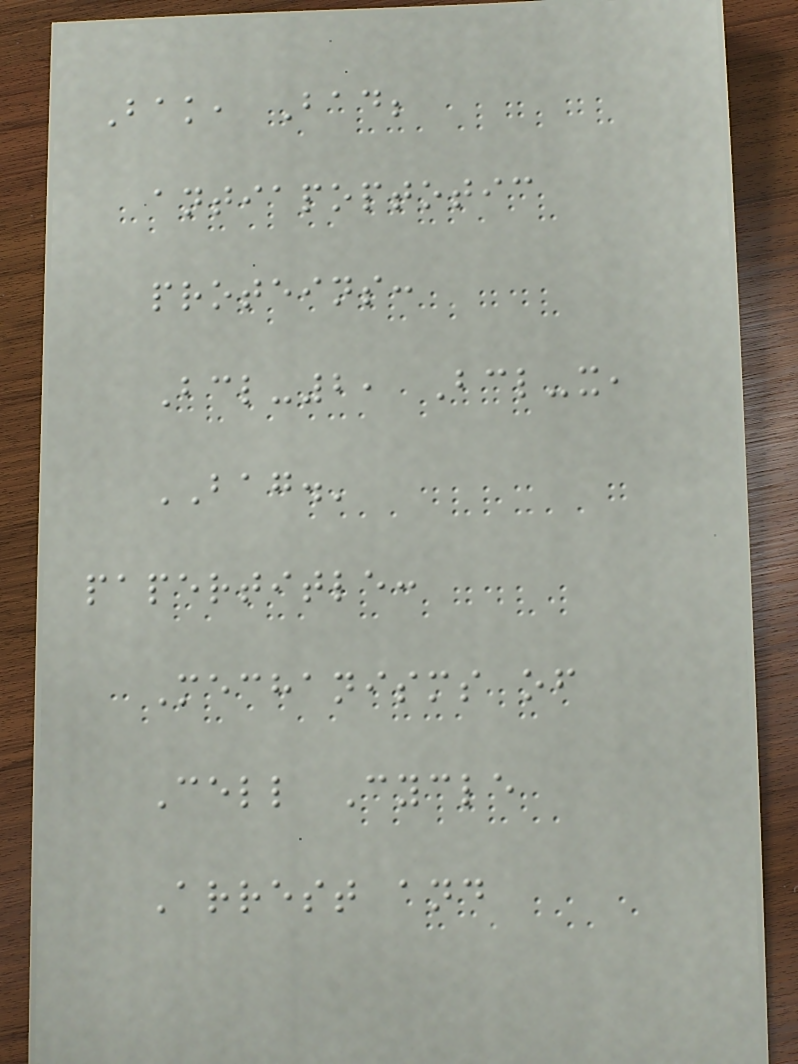Bak, Bad;
antiapoptotic
proteins:
Bcl-2, Bcl-x,
BAG.'
papertitle:
Mechanisms of
Cell Cycle
Arrest and
